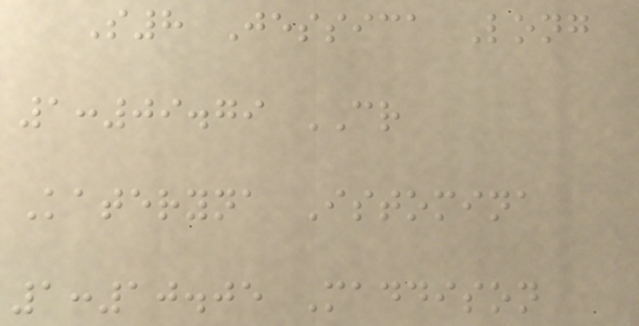S8 Jessica Long
1:09.79 CR
Kateryna Istomina
1:10.05 Maddison
